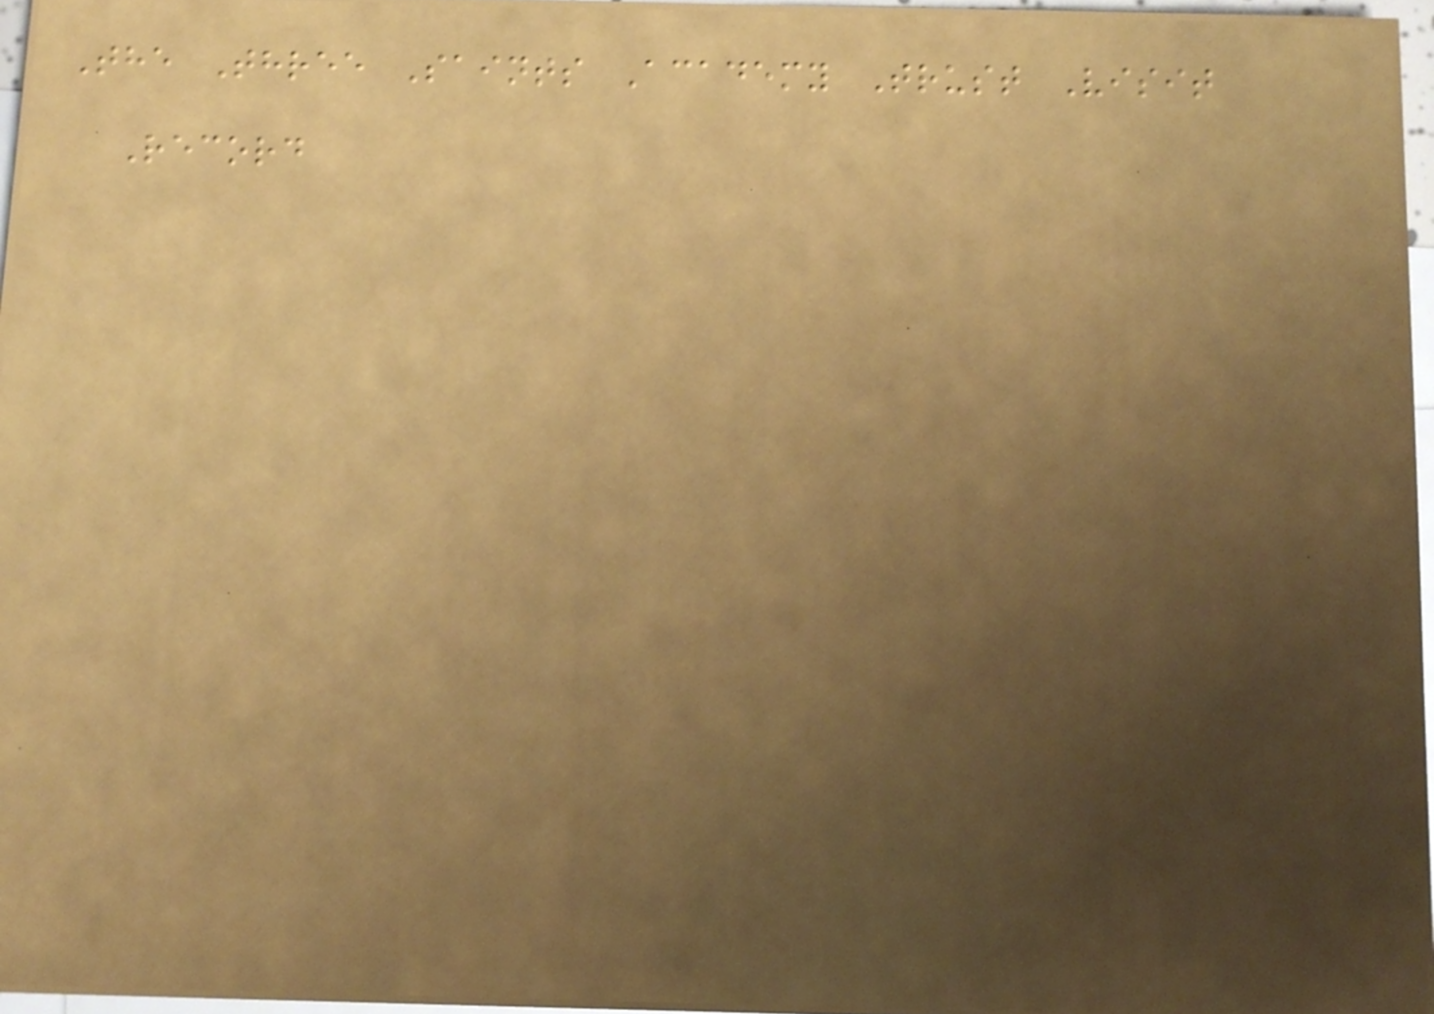The Three Saints Academy Trust Visit
Record
